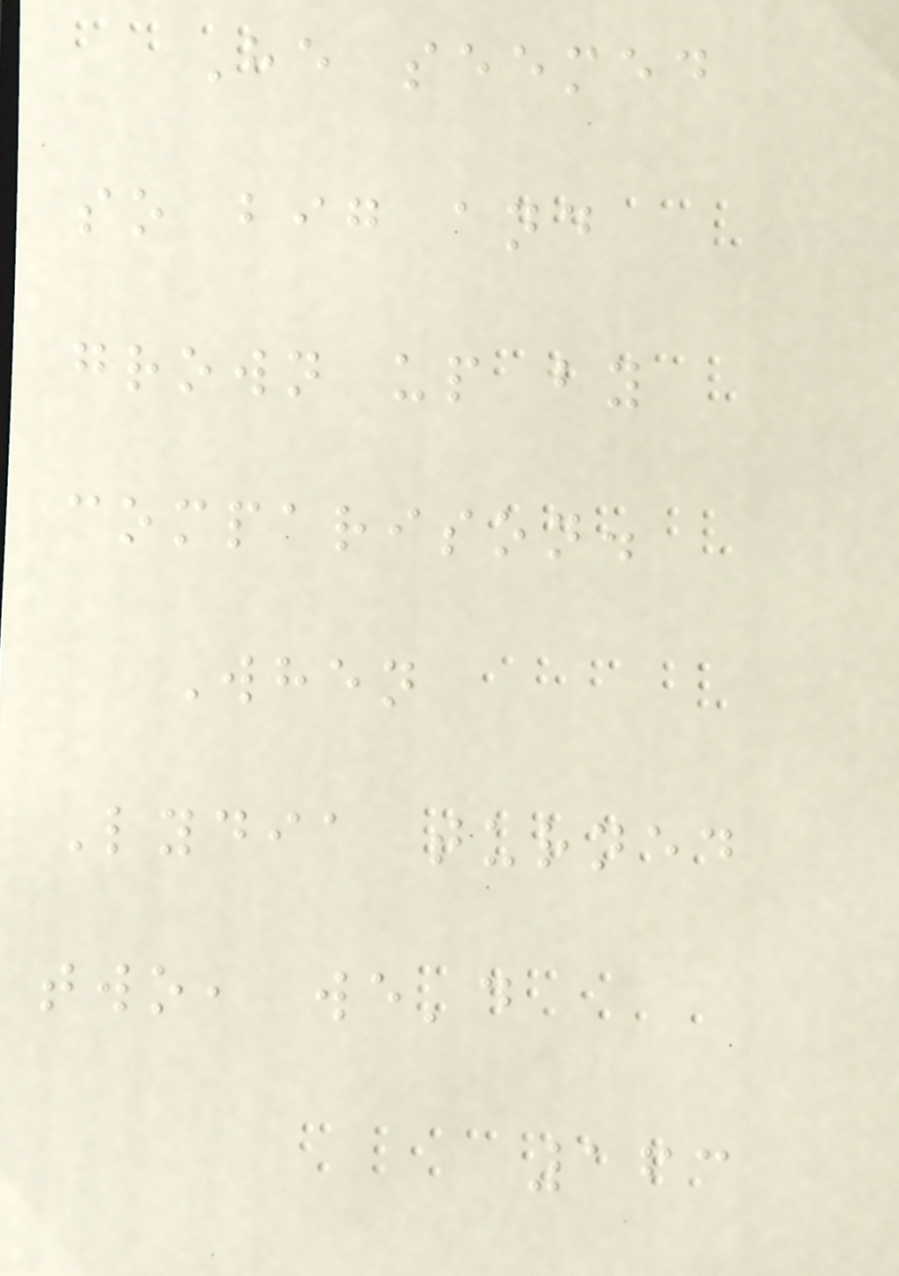He seemed
so big and
grown up by
comparison.
When
Lydia turned
two, we'd
163
